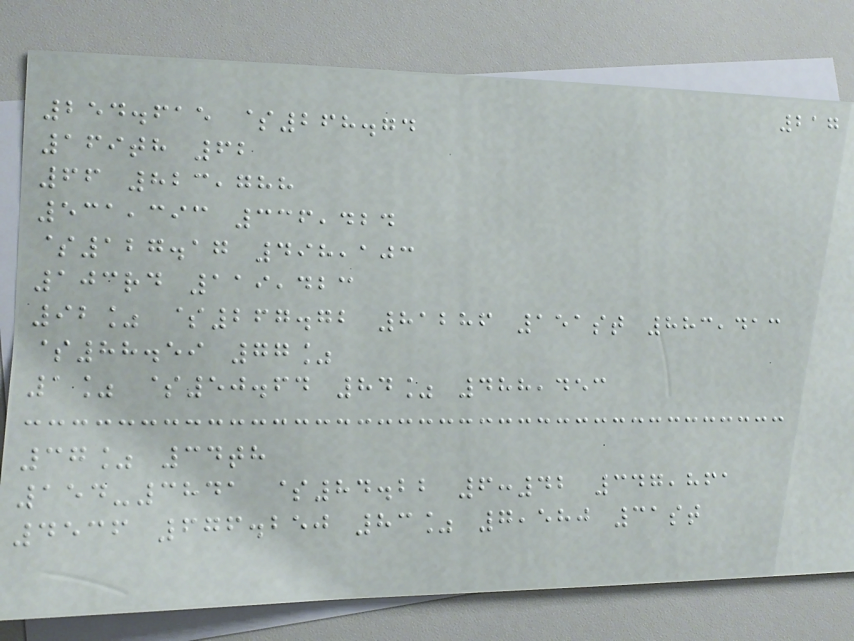217
254.615 $268.74
169th 62
66 823,788
531,393 336,424
$127.17 498,103
103rd 119,423
92% $267.72 81286 151st 883,413
$88.59 77%
1% $50.64 84% 488,453
37% 34th
154-3841 $84.22 6:42 347,861
4536 676.250 83% 7,580 31st
